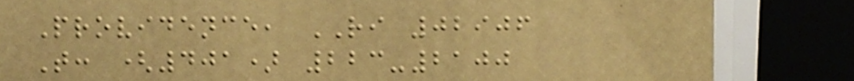Providence, RI 02906
T: (401) 223-2100
